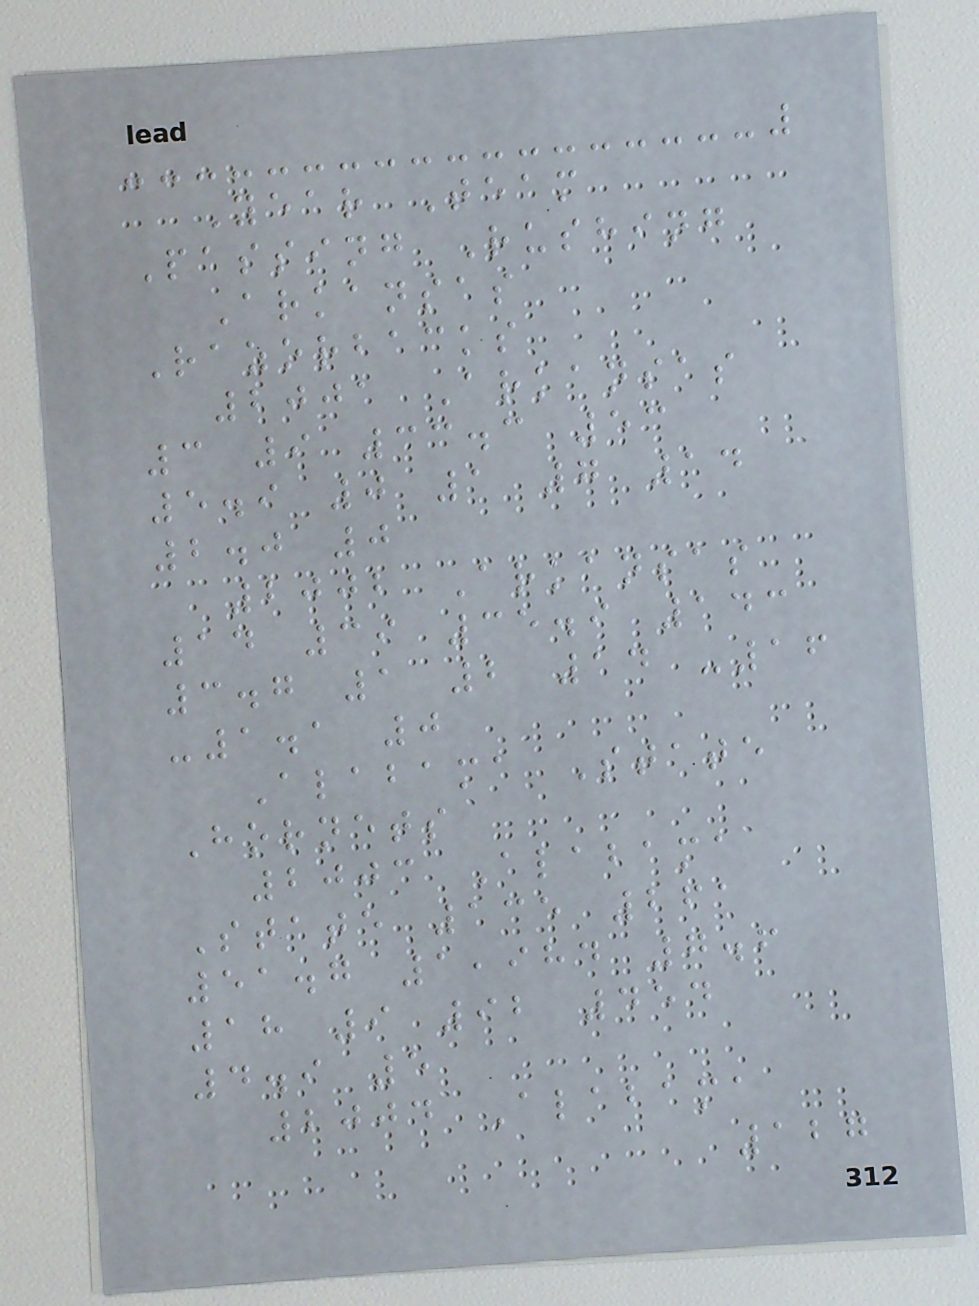Year Team
Passing Rushing
Arkansas
Razorbacks
2001 Arkansas
3 9 33.3 53
5.9 0 1 7 14
2.0 0
2002 Arkansas
14 39 35.9 143
3.7 1 2 14 -16
-1.1 0
Alabama State
Hornets
2003 Alabama
State 135 261
51.7 1,984 7.6
18 9 92 454
4.9 5
2004 Alabama
127
